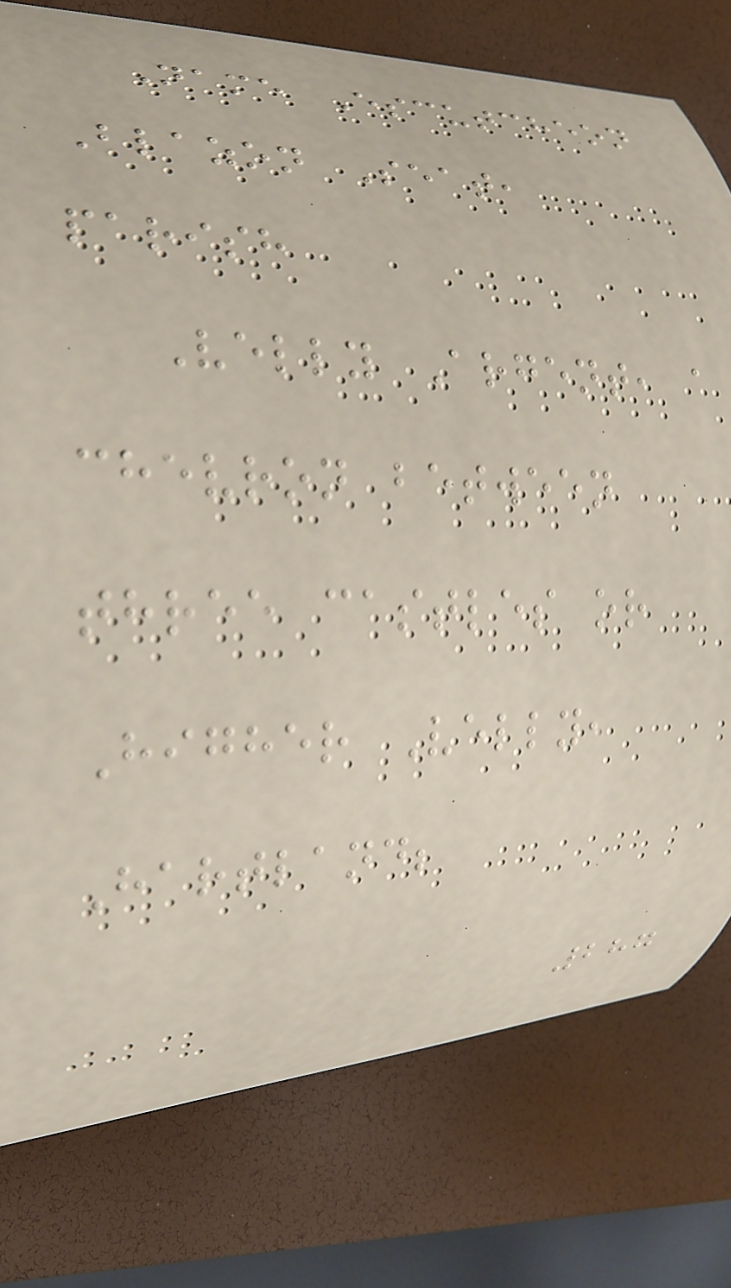Name Escutcheon
Blazon Seat,
parish
Velly Argent, a
chevron between
three castles or
Higher Velly,
Hartland;
287
